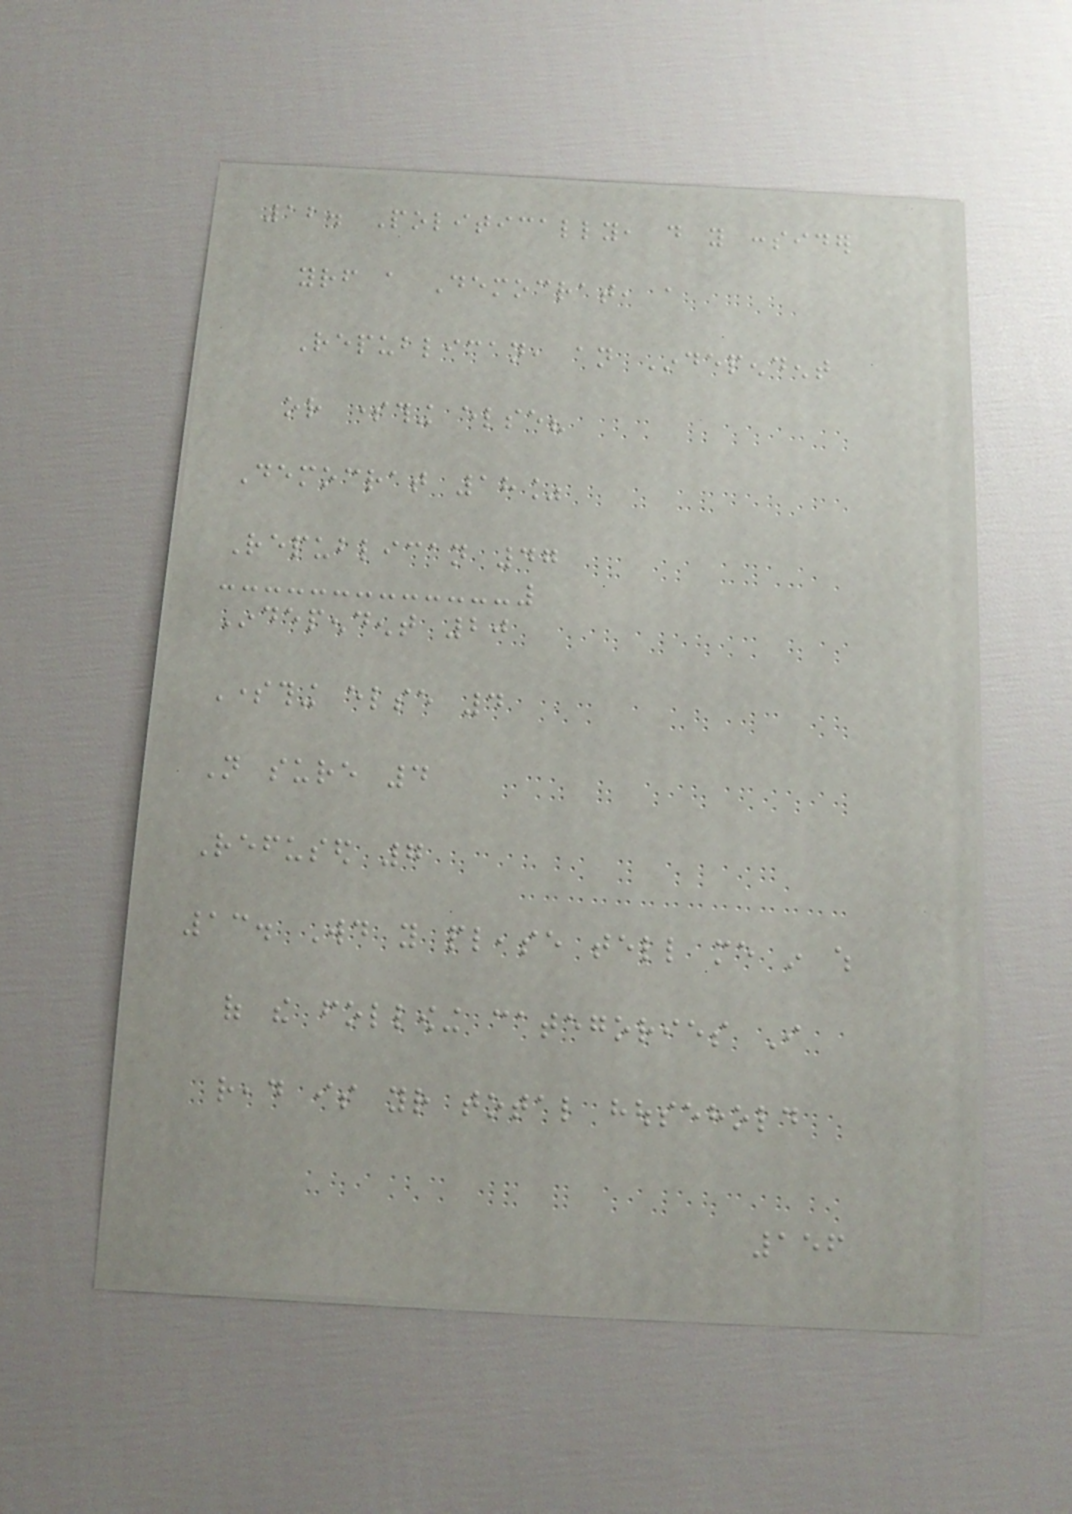12. Politically, do you consider
yourself a Democrat, a
Republican, an Independent
or something else?
Democrat 18%
Republican 47
Independent 20
Something else 4
Not sure 4
Refused 7
13. Would you please tell me in which
of the following categories I
read is your total household
156
